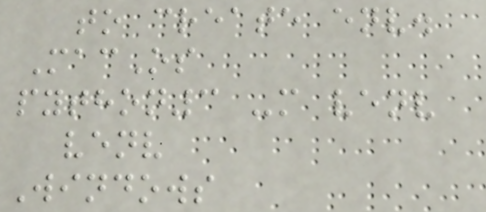to create env.
MacOs
python3 -m venv
venv
Windows
